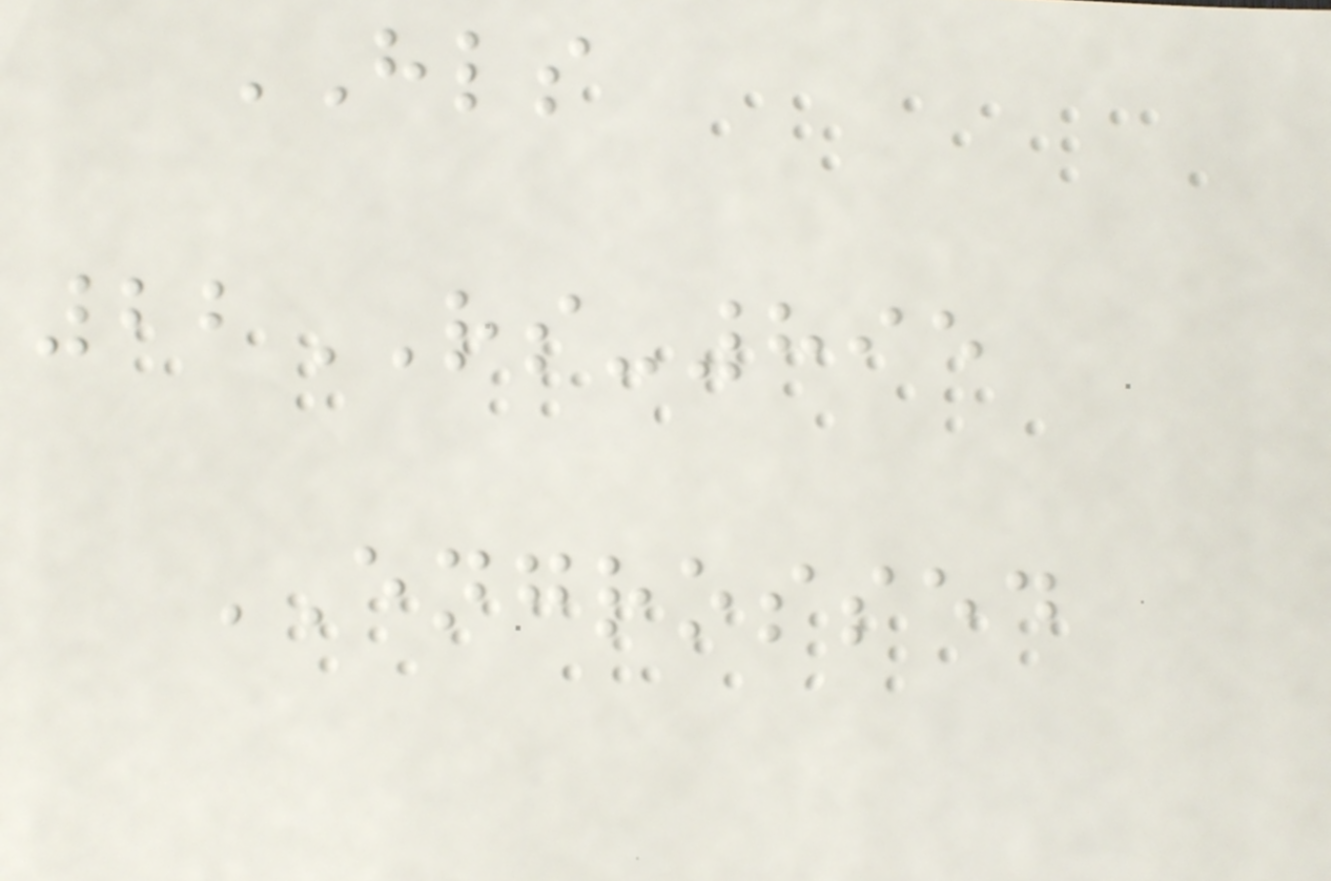HLS
22RS-895
ENGROSSED
